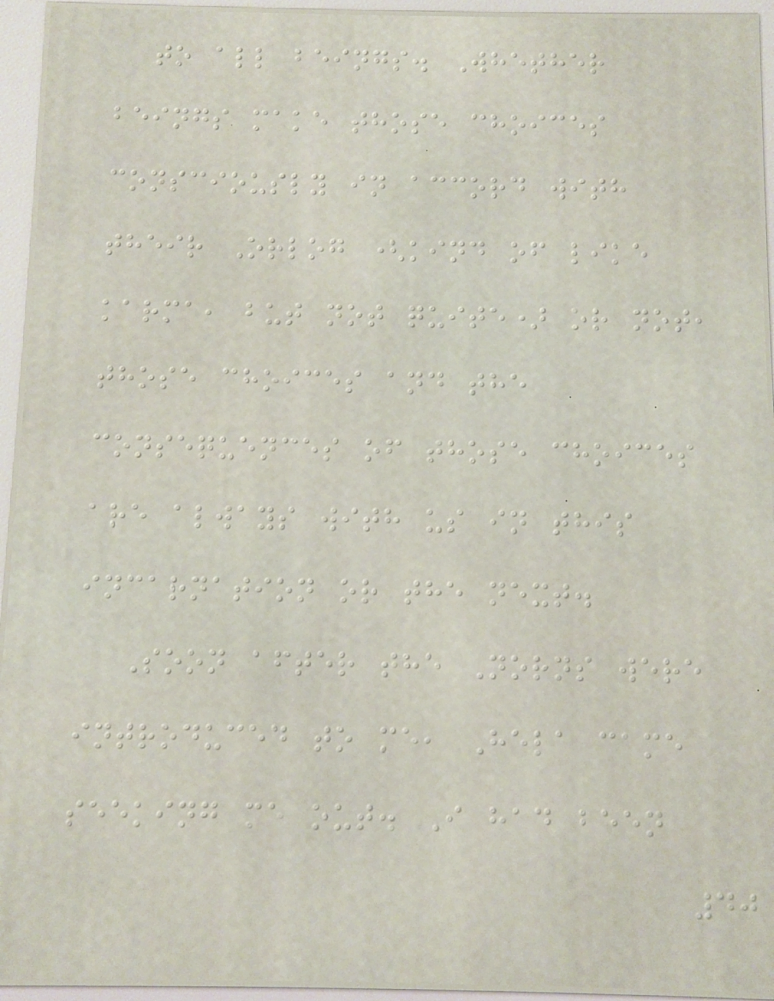to all beings. Whether
beings make those choices
consciously in accord with
their Orlog (kind of like
karma, but not quite) or not,
those choices and the
consequences of those choices
are always with us in this
incarnation or the next.
Soon after the Norns were
introduced to me, Hela came
seeking me out. I had been
40
